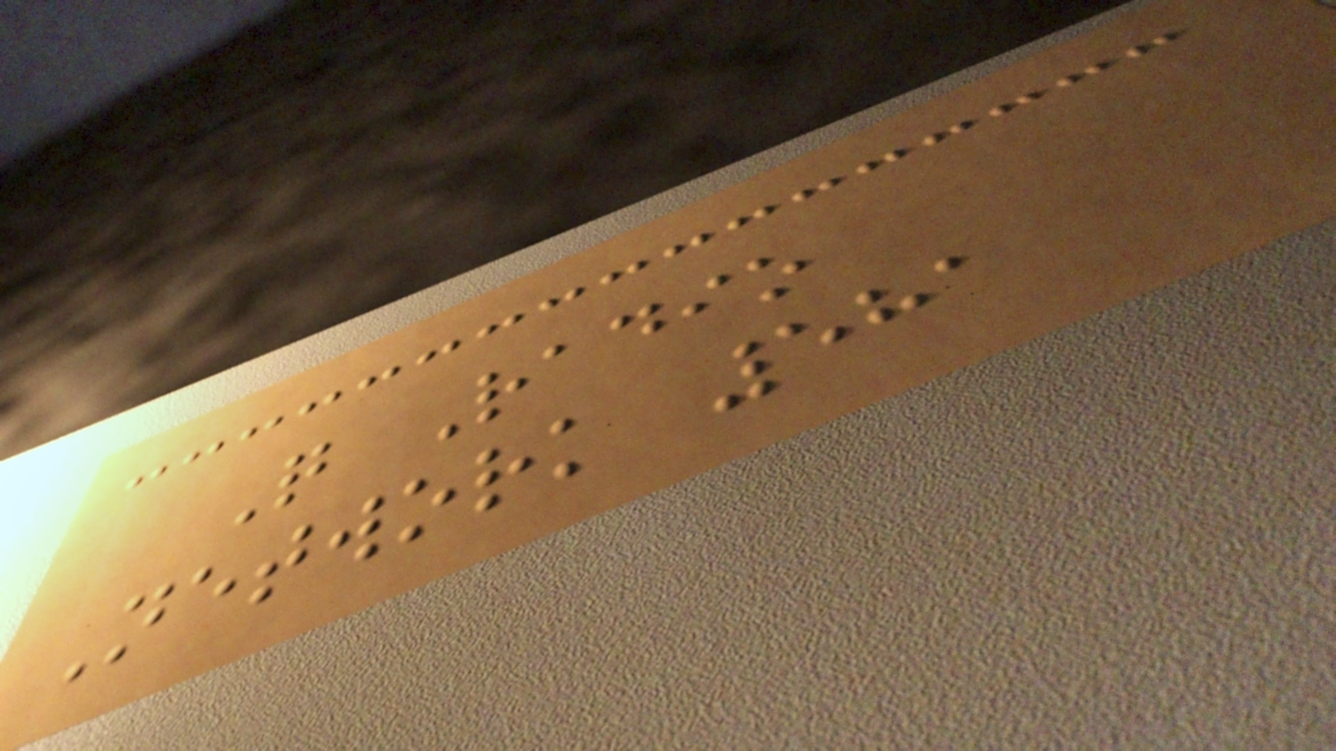Q Radio
Network 581
